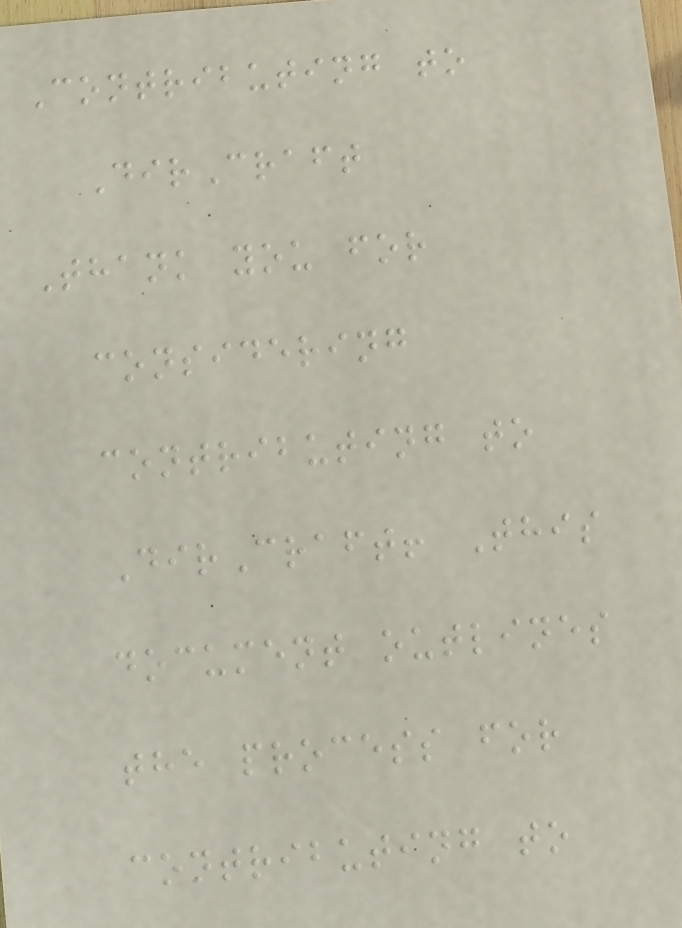Contributing to
DirCraft
Thank you for
considering
contributing to
DirCraft! This
document outlines
the process for
contributing to
